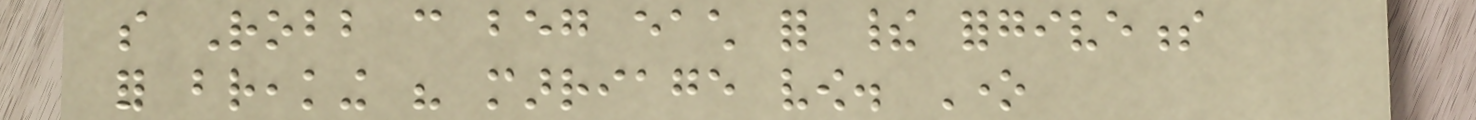so Robb can beg each for their forgiveness
for breaking his marriage vow. One
